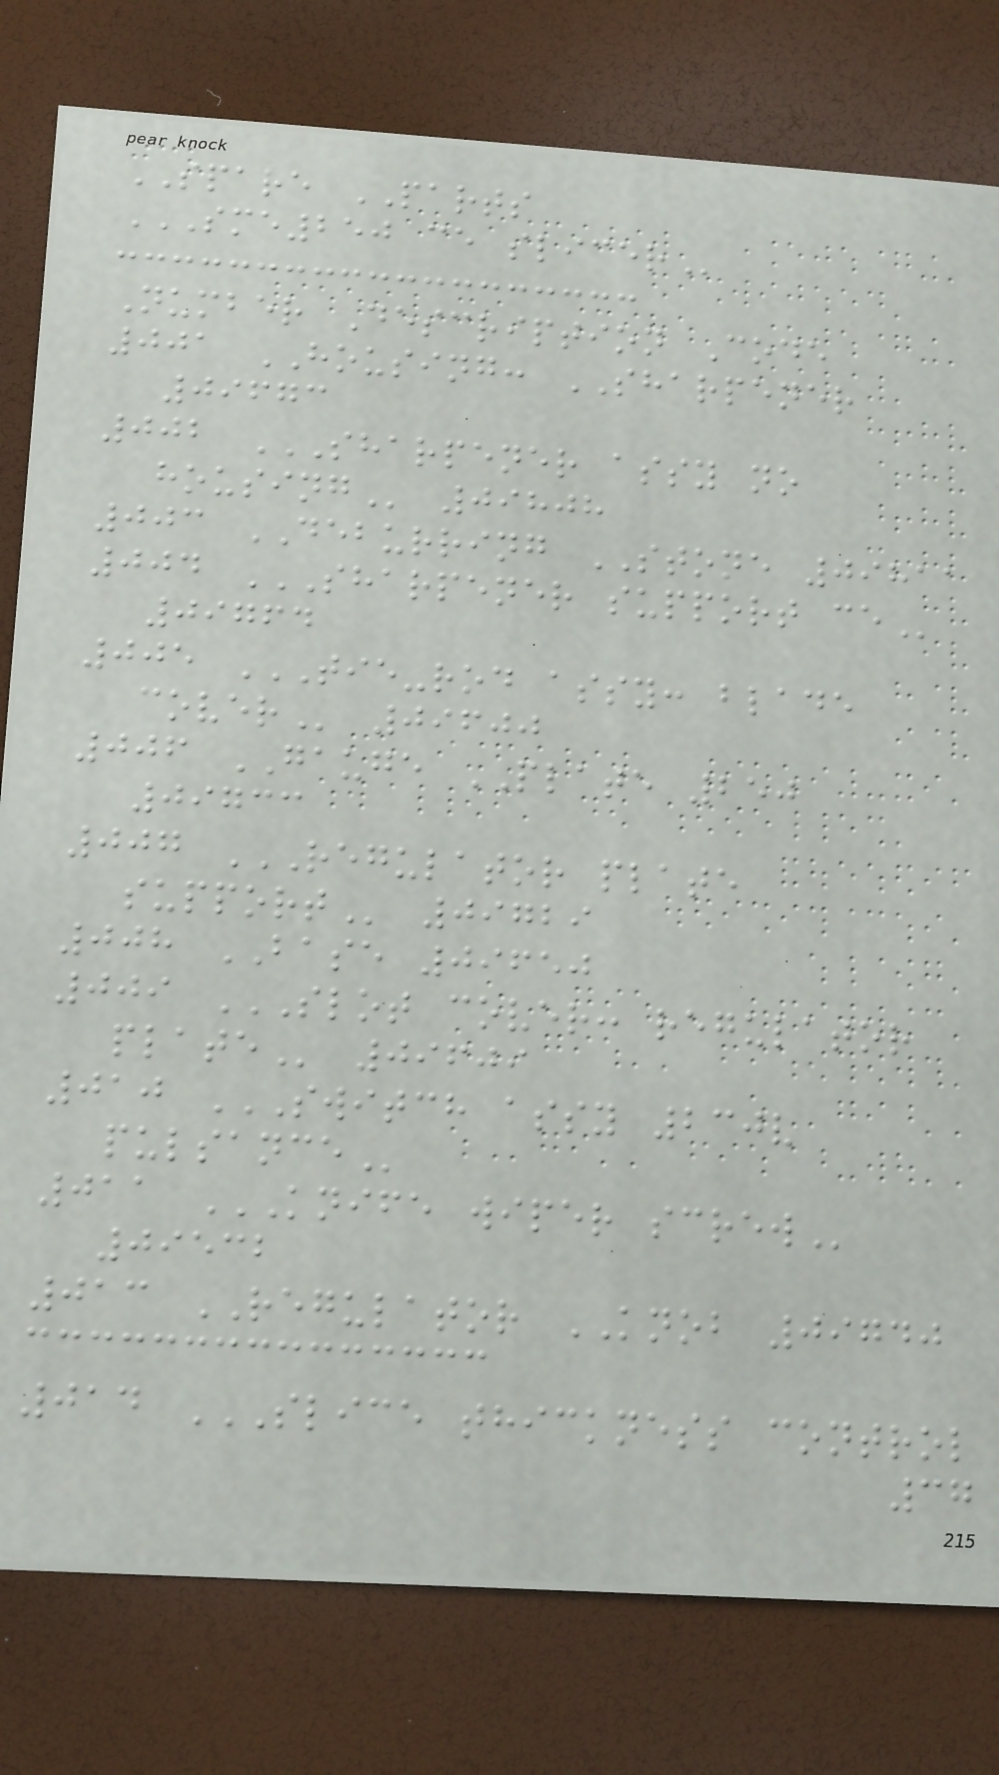SPARE PARTS
SME250 CE SLICER
Number Description Code
001 HOUSING: SHARPENER
09673
002 SHARPENER ASSY NO
HOUSING 09808
003 DEBURRING STONE 09811
004 SHARPENER SUPPORT CE
09764
005 TIE-ROD ASSY: BLADE
COVER 09600
006 GAUGE PLATE 250
09733
007 REGULATOR PLATE
SUPPORT 09729
008 BASE 09650
009 SLOT COVER: REGULATOR
PLATE 09609
010 SWITCH ASSY 230V
PULSANCE
011 KNIFE WIPER SCREW
09532
013 REGULATOR KNOB 09740
014 SLICE THICKNESS CONTROL
37
